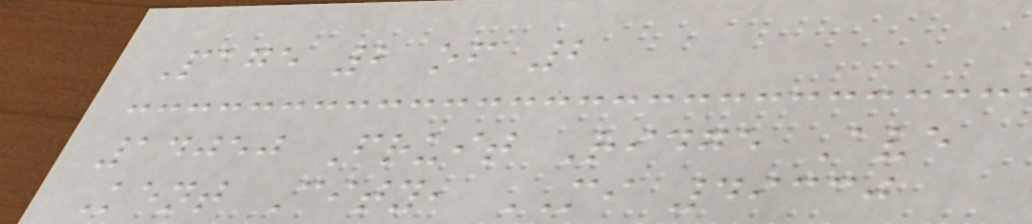Page 2 of 2
14050 Fruit Ridge Ave
Kent City, MI 49330
